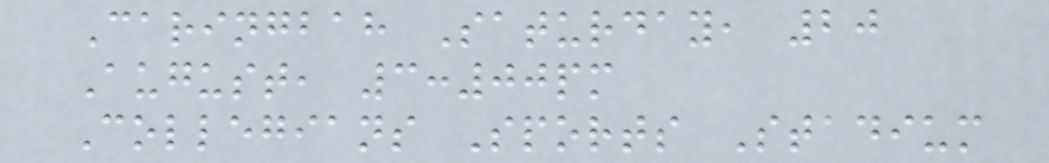Caringbah Saturday, 20
August, 3:00pm
Collegians Sports Stadium
